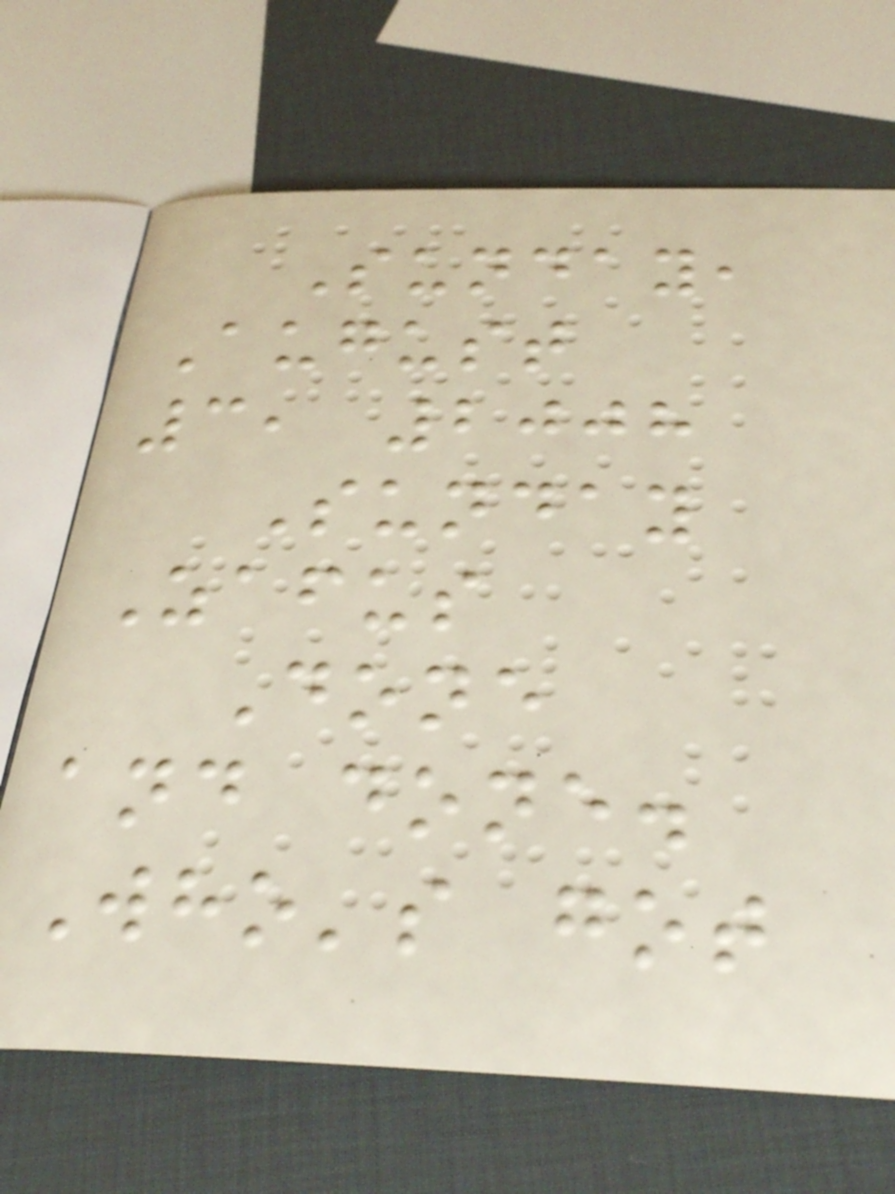Sunday,
August
3, 2008
Sunday
Zafus
Done
and done.
Who's got
